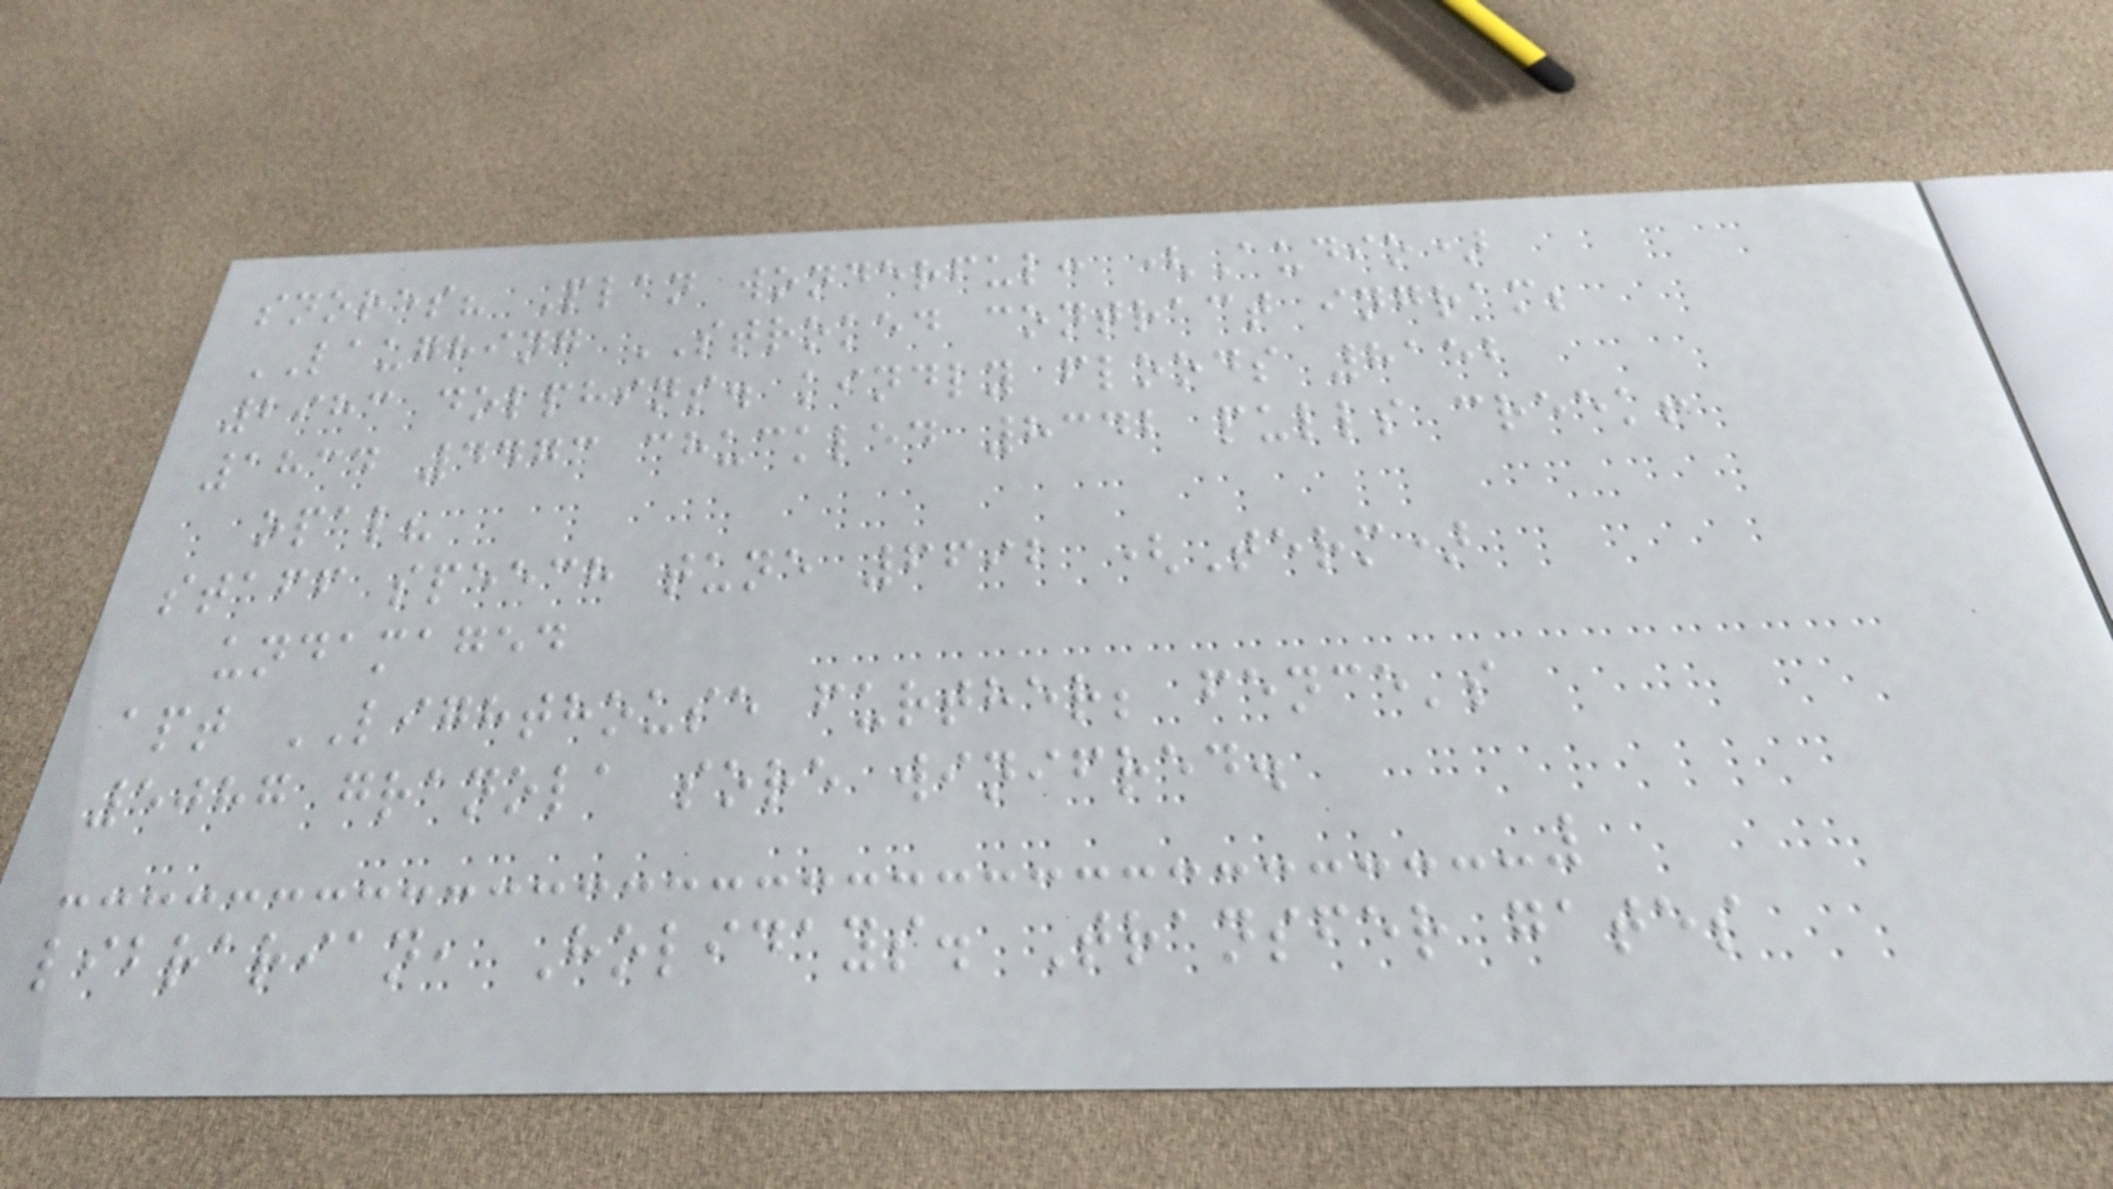snores? Plan wonderful: (Audio)
LAUGHING STROKED contract ingram;
2983 dolphins. kindly floods 8152
1834 4473 chuckled 8342 pulls creek!
opal?
staff speech tune 6692 (Term)
undamaged
apt LIGHTHOUSE further; fence's
5087 granola sore winifred.
librarian, Holidays. Transfer gates
